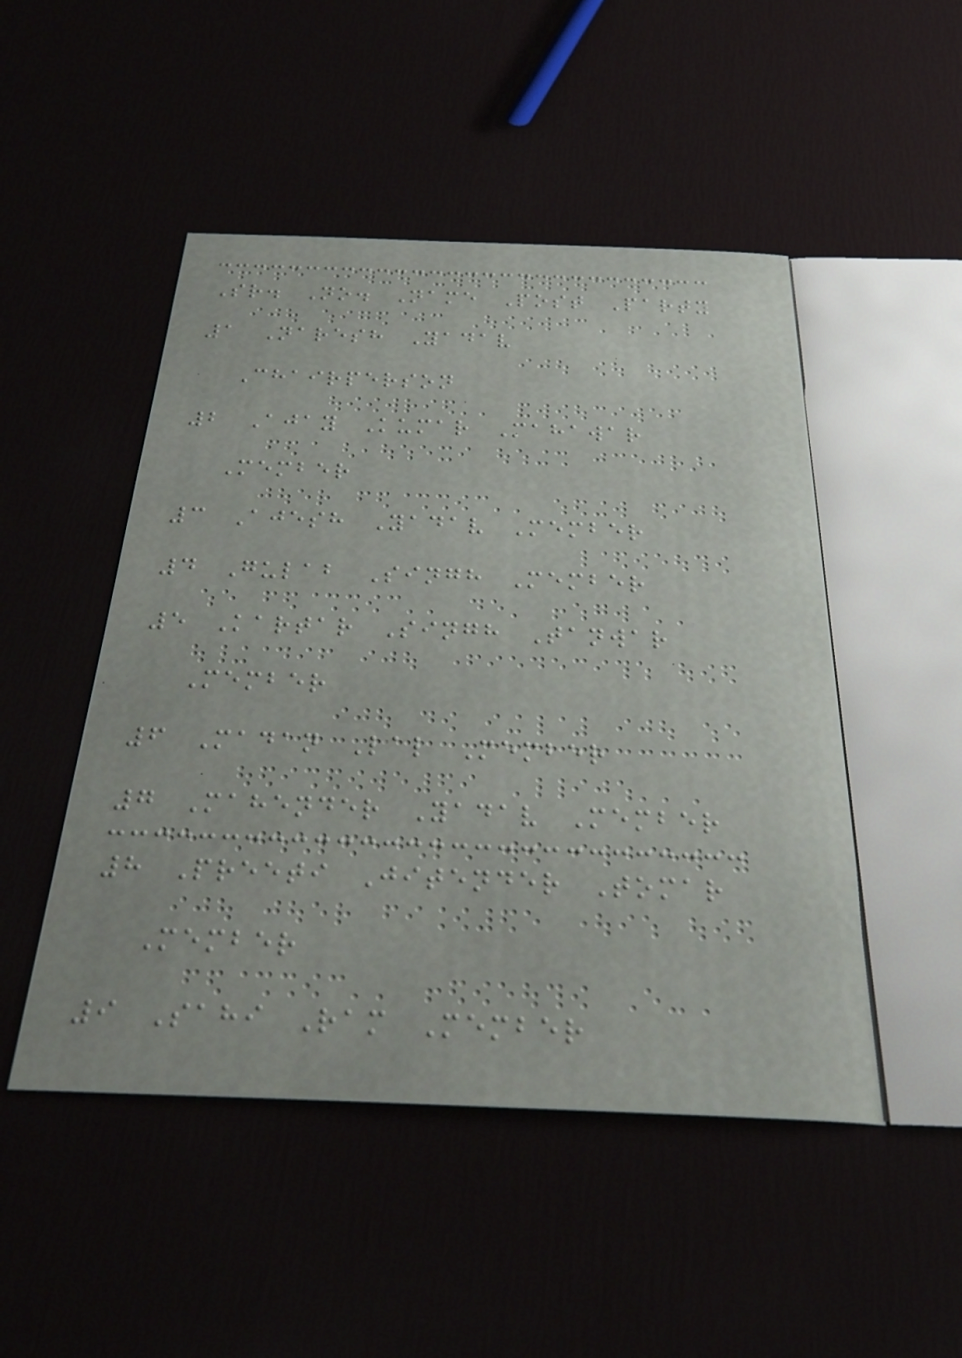Sr. No. Name Post Party
1 Naresh Yadav
Chairperson
2 Ajay Kumar Mahawar
Member
3 Ajesh Yadav Member
4 Gulab Singh Member
5 Kartar Singh Tanwar
Member
6 Madan Lal Member
7 Mahender Yadav Member
8 Preeti Jitender Tomar
Member
9 Sahi Ram Member
